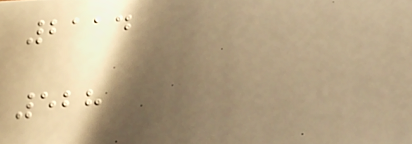2114
528
